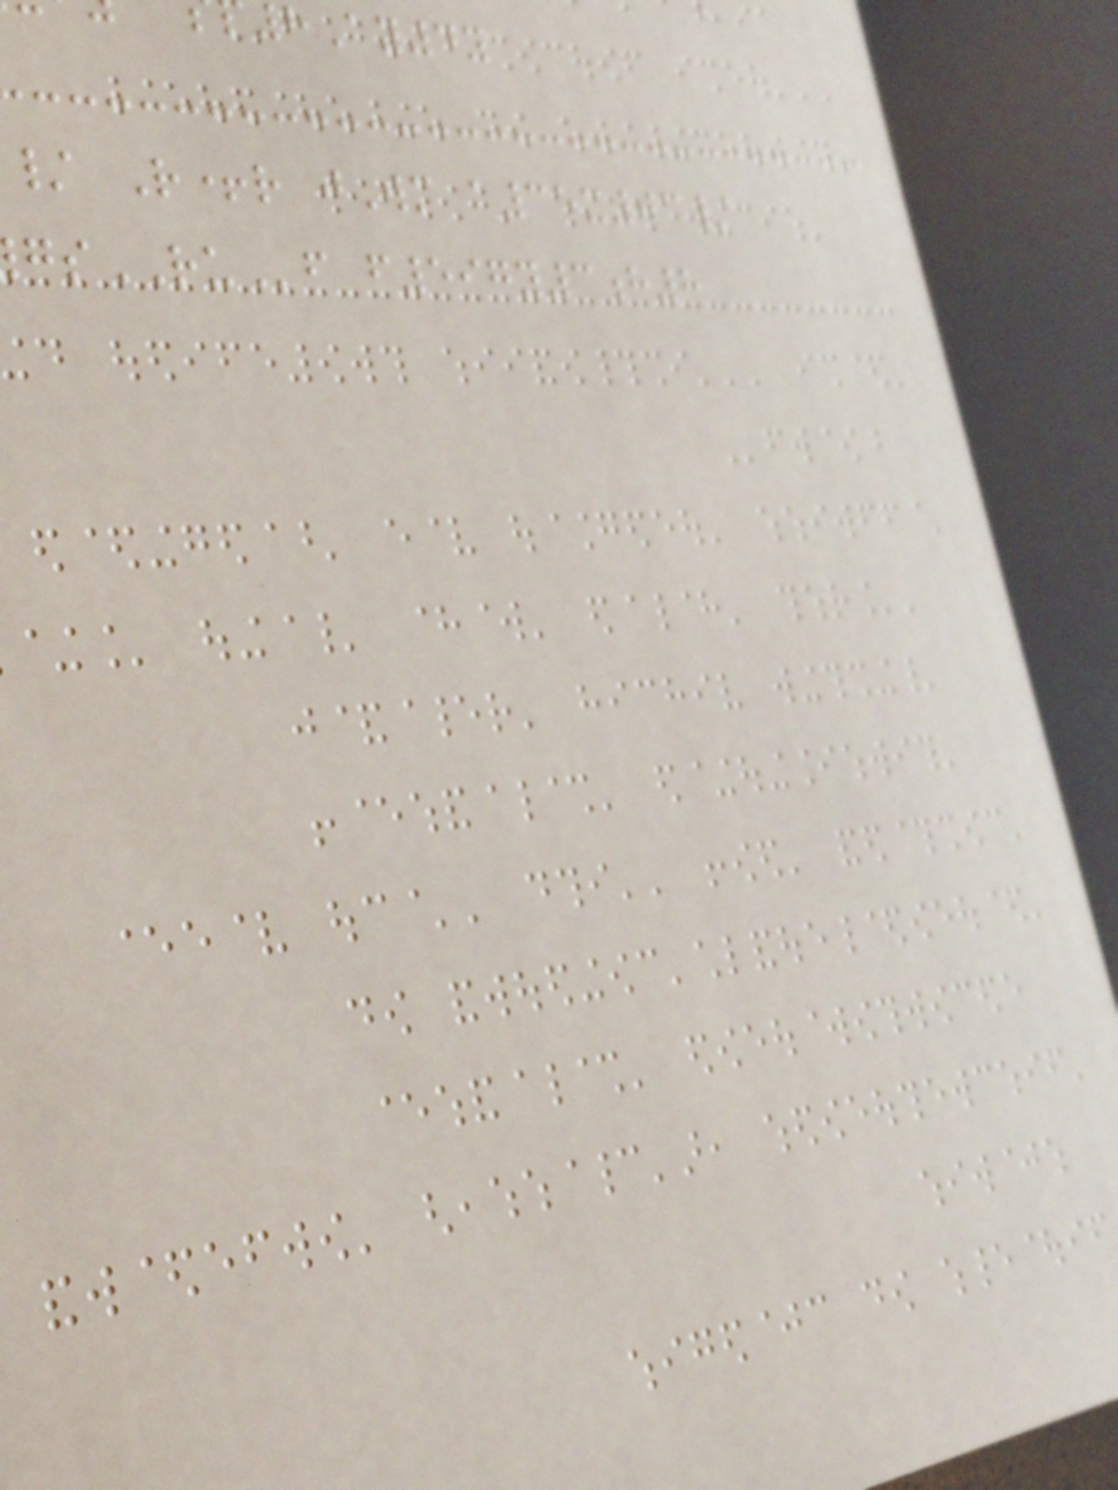8Ay4y
/ R+r jWm a35x03/
sRUf f597y3h8
